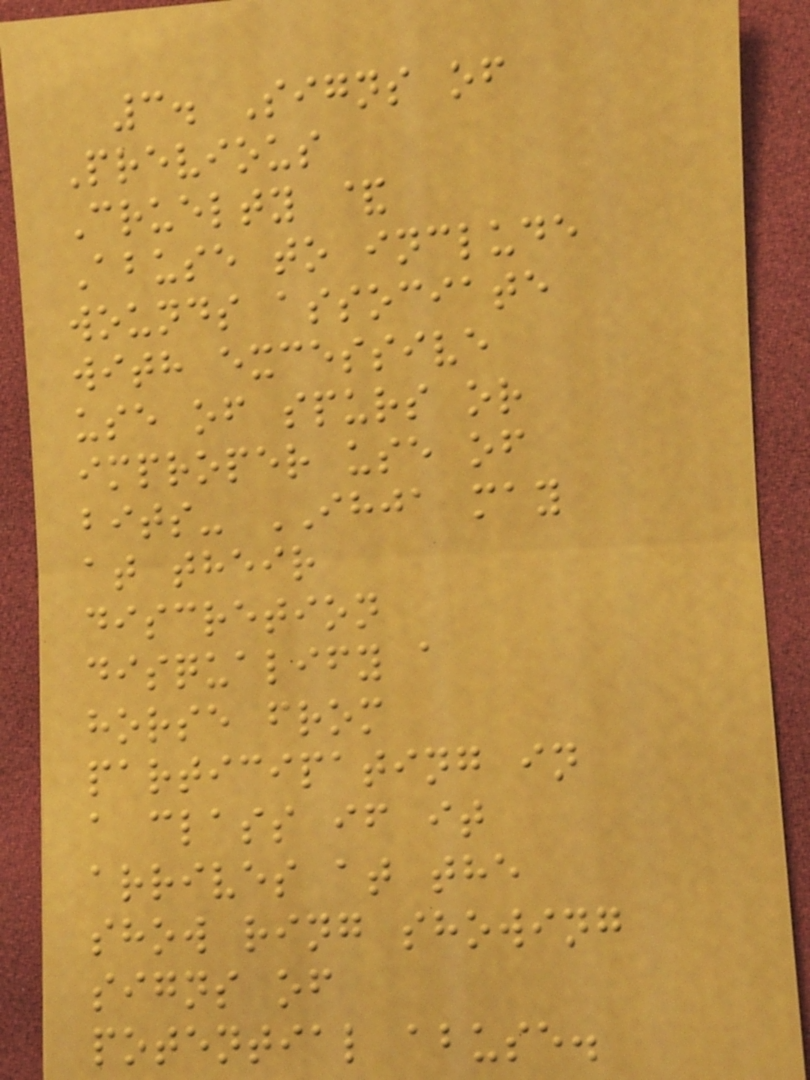3. Signs of
Previous
Cruelty &
Abuse to include
wounds associate
with excessive
use of spurs or
improper use of
bits- IHJA may
at their
discretion
disqualify a
horse from
participating in
a class if it
arrives at the
show ring showing
signs of
potential abuse.
